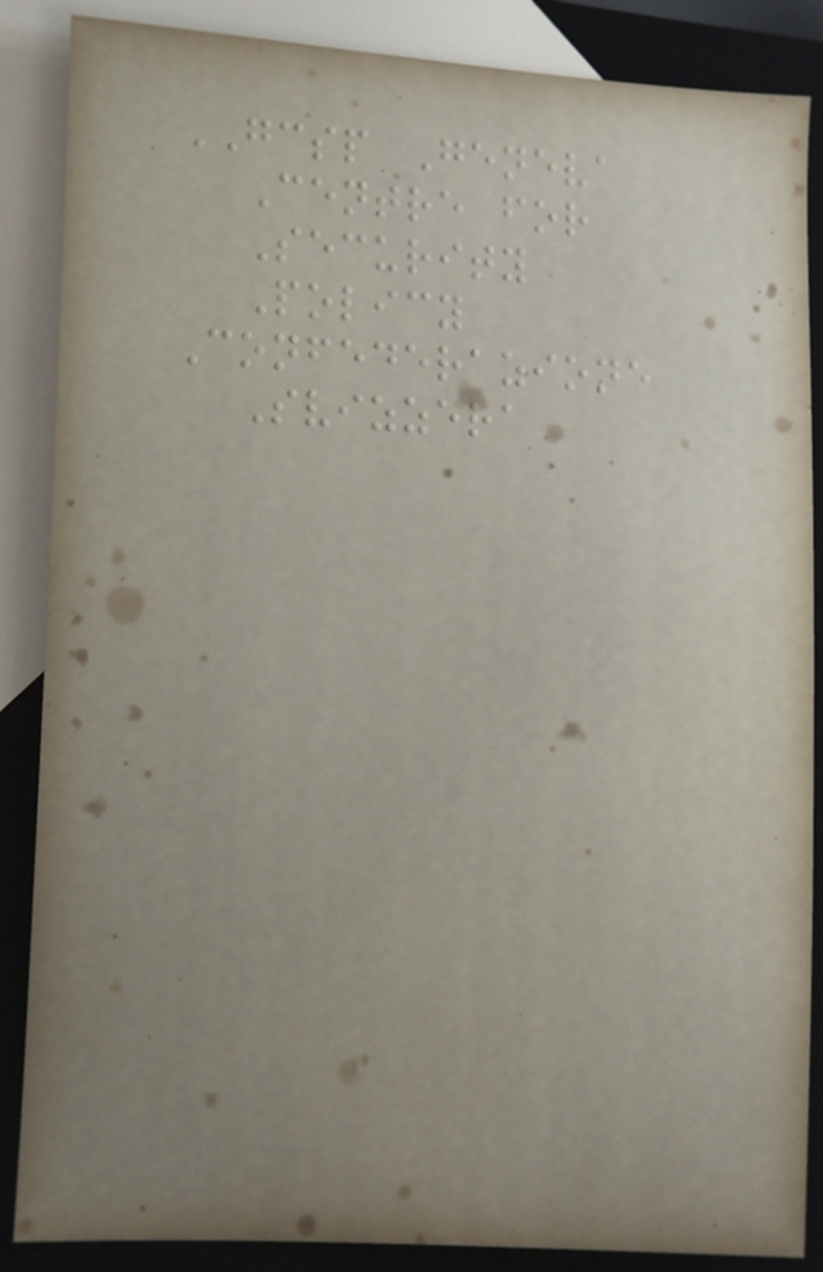GCSP Geneva
Centre for
Security
Policy
Confederazione
Svizzera
